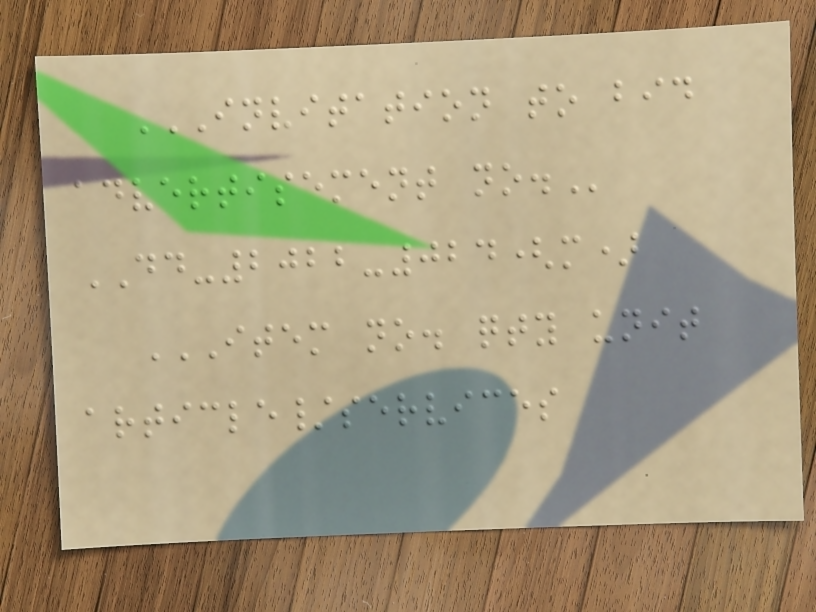INVITATION TO BID
ADVERTISEMENT NO.
DD-2022-024(m)
ITEM NO. QTY UNIT
ARTICLE/SERVICES
